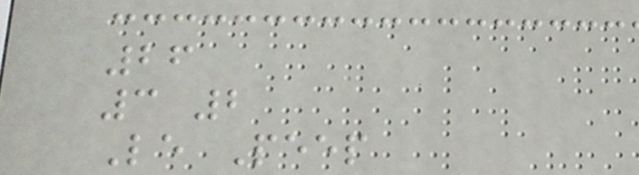26
3 2
Le Peep
